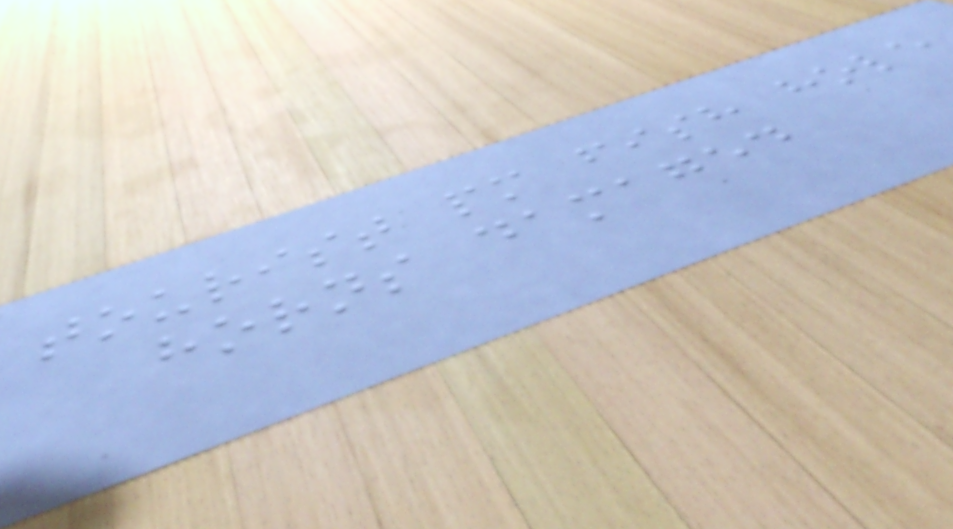tourist pm fish hole
horns damaged
